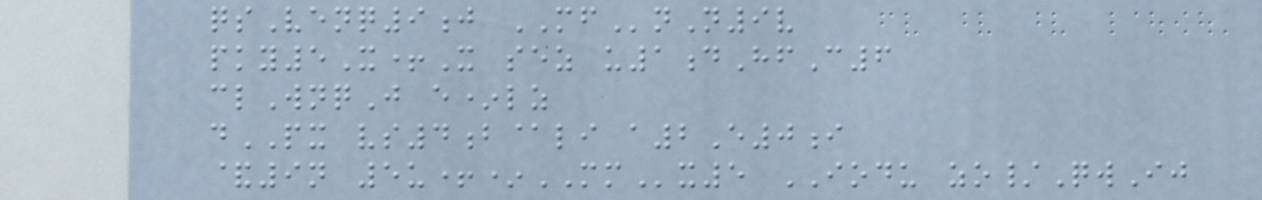qsVenq9j MFnN9v
pky5X+X sez u1dHfC6
clWnqJ e*lz
dPX vs4b@li a2E0i
&9n 5u+*MMx5 IODU zo/QwIj
